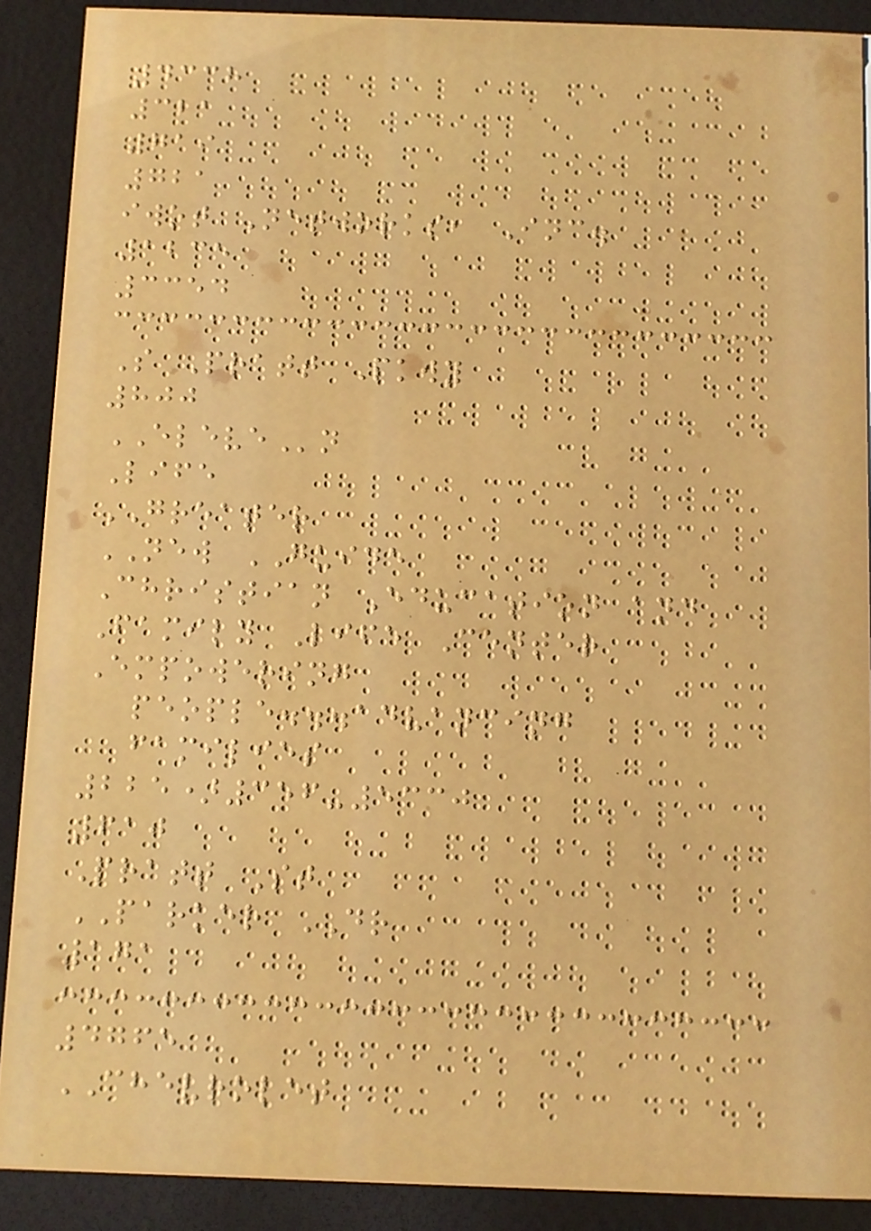4338
321
719
721
iwot Networks, Inc.
1235
3354
S Pratt Pkwy
800
ELEVEn
Life
GREATER
NEW GUIDE
Christian Education and
Family Life Center
Empowering
people...advancing
families
225)356-5330
610
Pratt St
PARKER DR
171
4765
CHEVROLET
